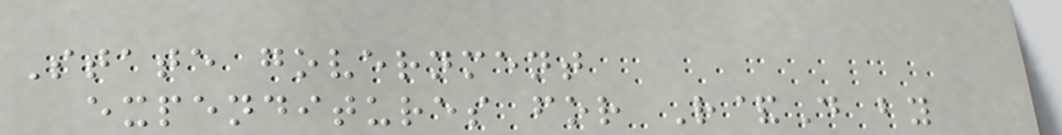State government
expenditures for R&D by
